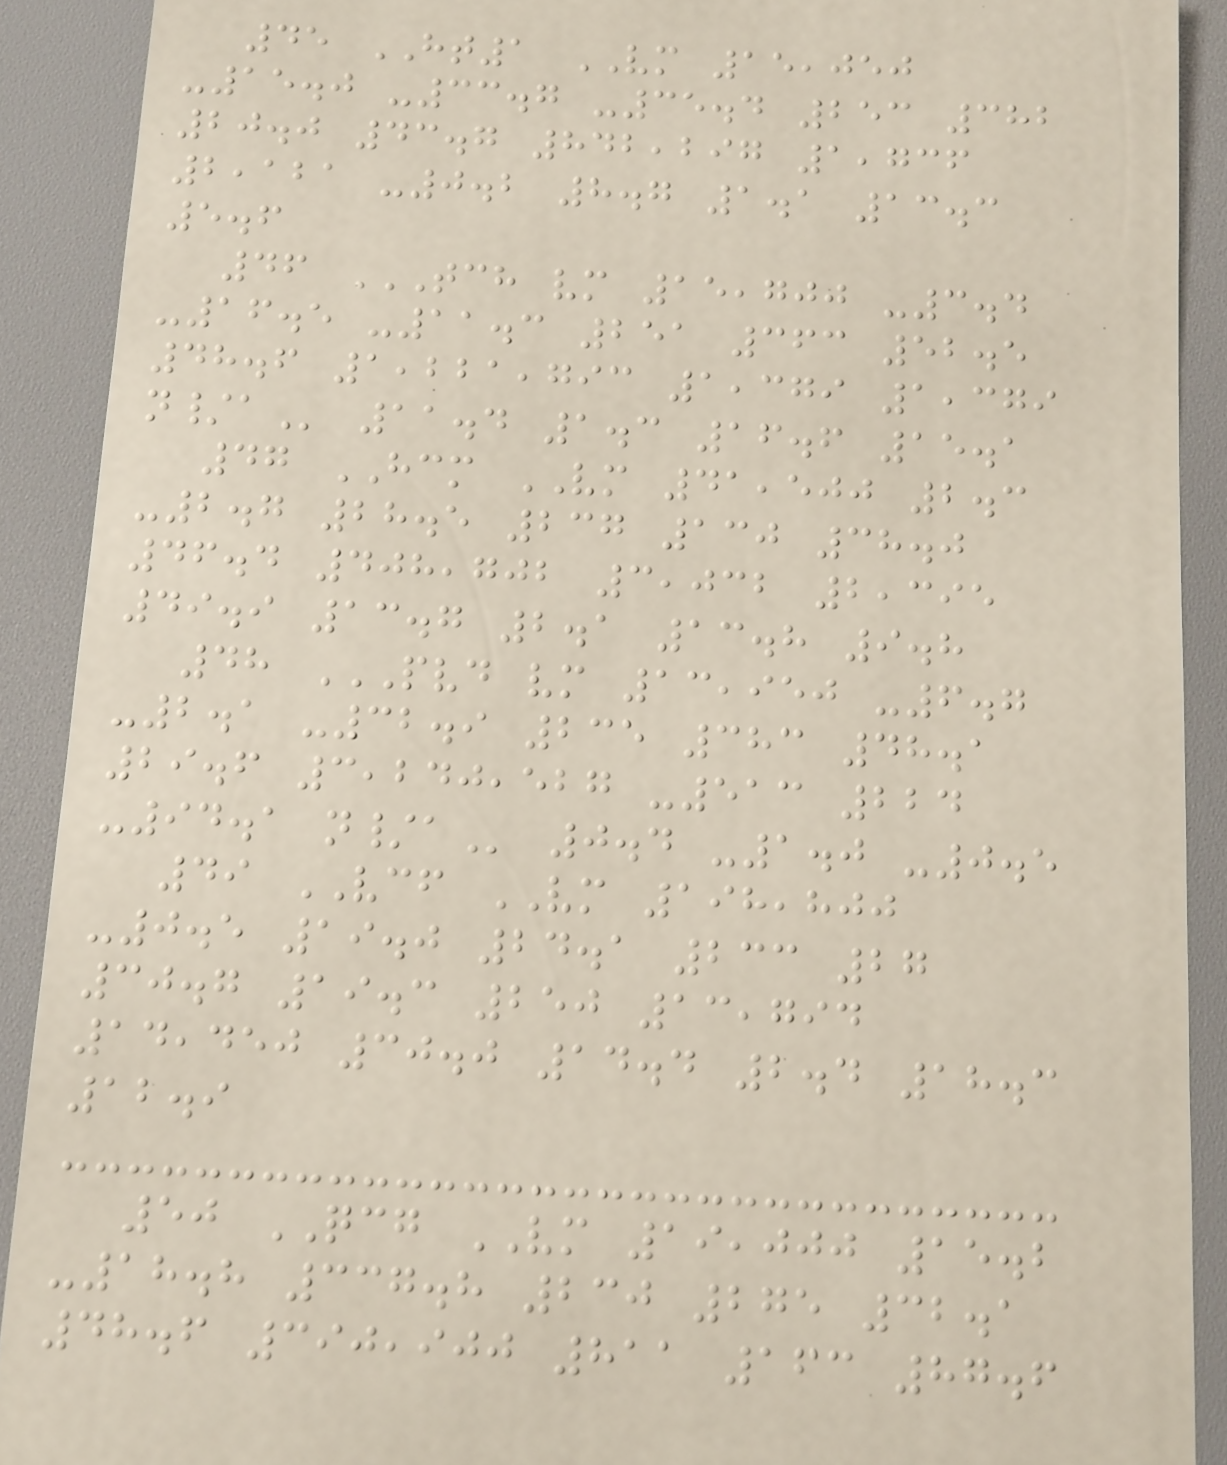45 HT1 VM 15,050
-15.0 -33.7 -35.4 253 382
20.0 43.7 842,297 1,736
2,121 -0.2 8.7 1.1 13.3
5.6
46 TCH VM 15,700 -3.4
-16.5 -11.3 251 363 52.5
48.6 1,221,793 1,379 1,379
N/A 11.4 1.3 16.6 15.1
47 HCM VM 41,500 2.3
-2.7 28.5 237 130 38.0
46.4 408,702 3,032 2,395
49.9 13.7 2.1 13.8 9.8
48 PVD VM 13,950 -6.7
-2.1 -32.9 235 383 48.1
29.6 3,240,527 -513 224
-94.1 N/A 0.4 -1.0 -0.5
49 VCF VM 198,800
-0.5 19.0 24.1 233 27
30.7 19.3 250 13,794
14,450 30.0 14.4 2.4 18.3
12.9
50 QCG VM 19,000 15.2
-18.8 337.8 230 275 32.1
48.6 390,900 811 163 87.6
